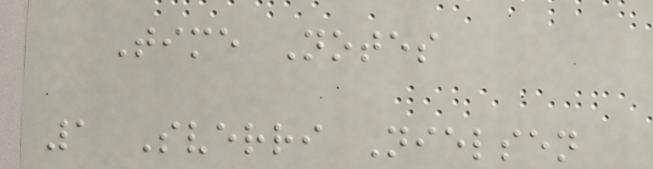Time Notes
1 Sverri Nielsen
